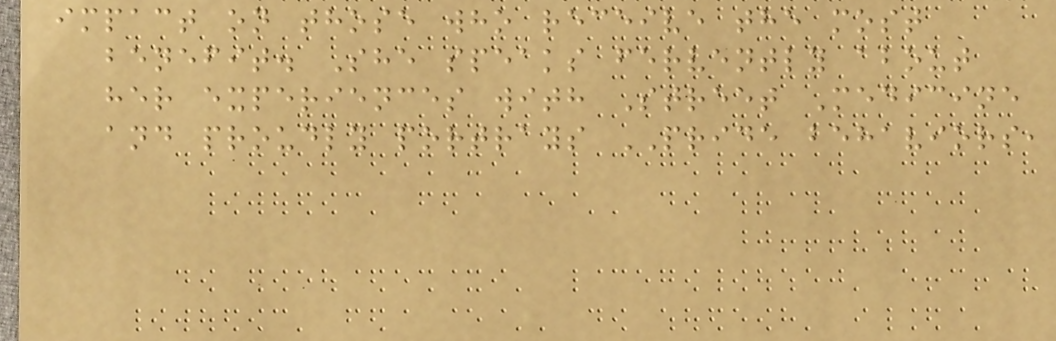impact on those who receive the most
benefit. She speaks fervently about
her experiences with Street Medicine
and proudly portrays PRIDE behaviors,
